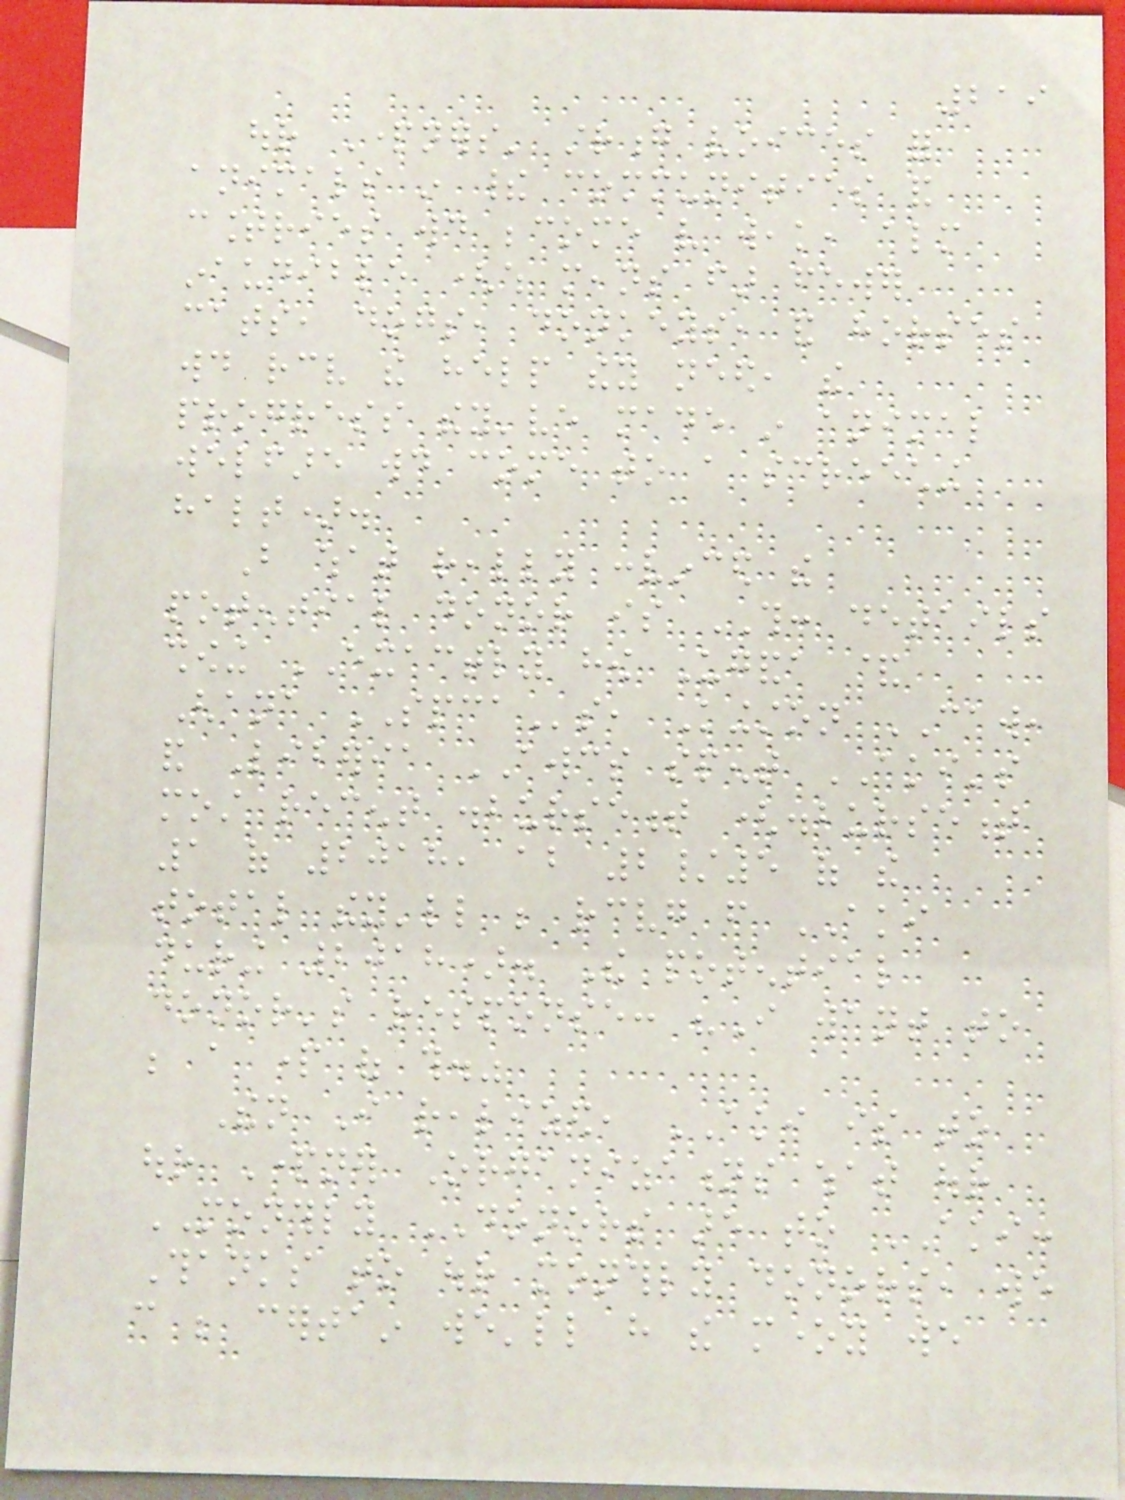219
our Partners' strong voices for
animals in their communities and
countries would become very weak, almost
inaudible (which means far fewer
cats, dogs, donkeys, and horses
would receive the help they need, the
progress they've made in animal
welfare would come to a screeching
halt).
But what really convinced the
potential donor is THIS: details
showing EXACTLY how Uganda &
Ghana SPCAs, Kingston CAW,
and Liberia AWCS spent AKI's
most recent disbursement (disbursement
1 of 2018, about 2/5 of the
total they'll be receiving from AKI
during 2018). The potential
donor's response: "I want to
be a part of this."
Then I realized, AKI is to
our Partner Organizations what our
MONTHLY DONORS are to AKI:
Thanks to our monthly donors, we
can be certain we'll have the money we
